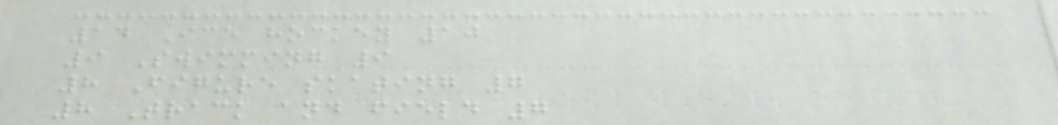14 Ice hockey 10
9 Swimming 9
8 Figure skating 7
8 Track and field 7
